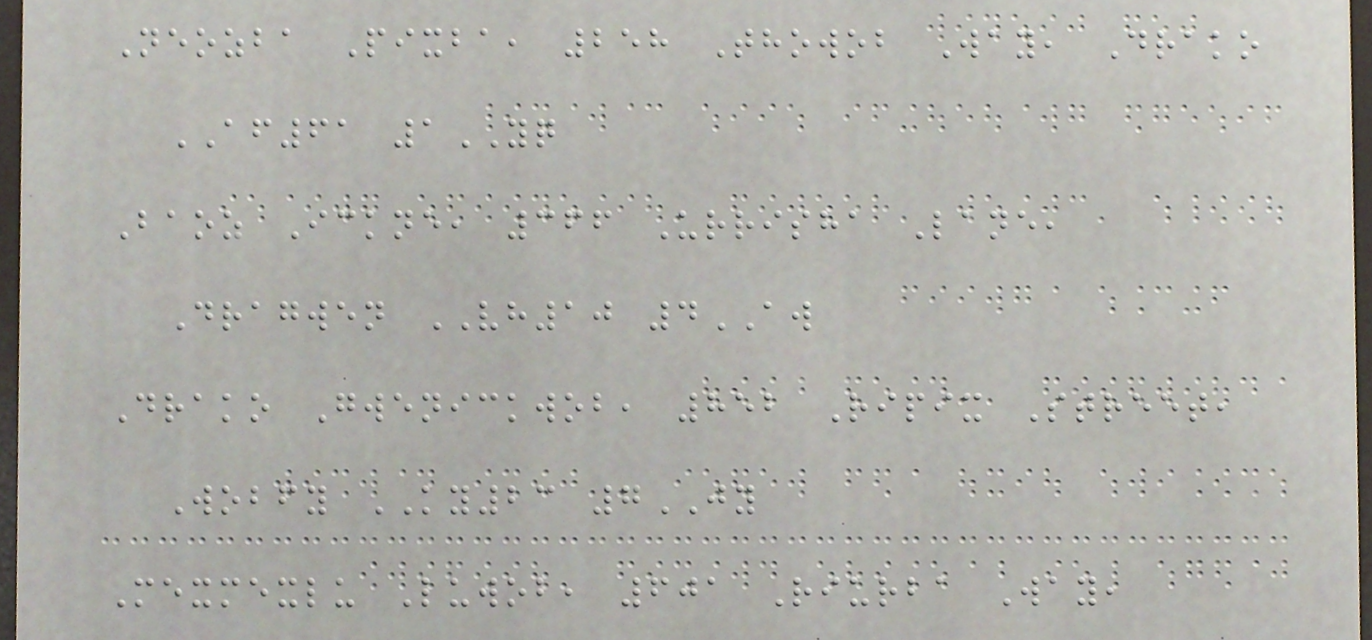Neozba Pixba, 258 Thowob Way, Drako
AF61 1YQ
Baoz Ickne, 366 Urrisha Lane,
Dragwen VH10 4AW
Drako Gwenickwob, 852 Ripix Street,
Wobfy KY23 7JY
Mexmexlu Luwob, 601 Riurba Way,
